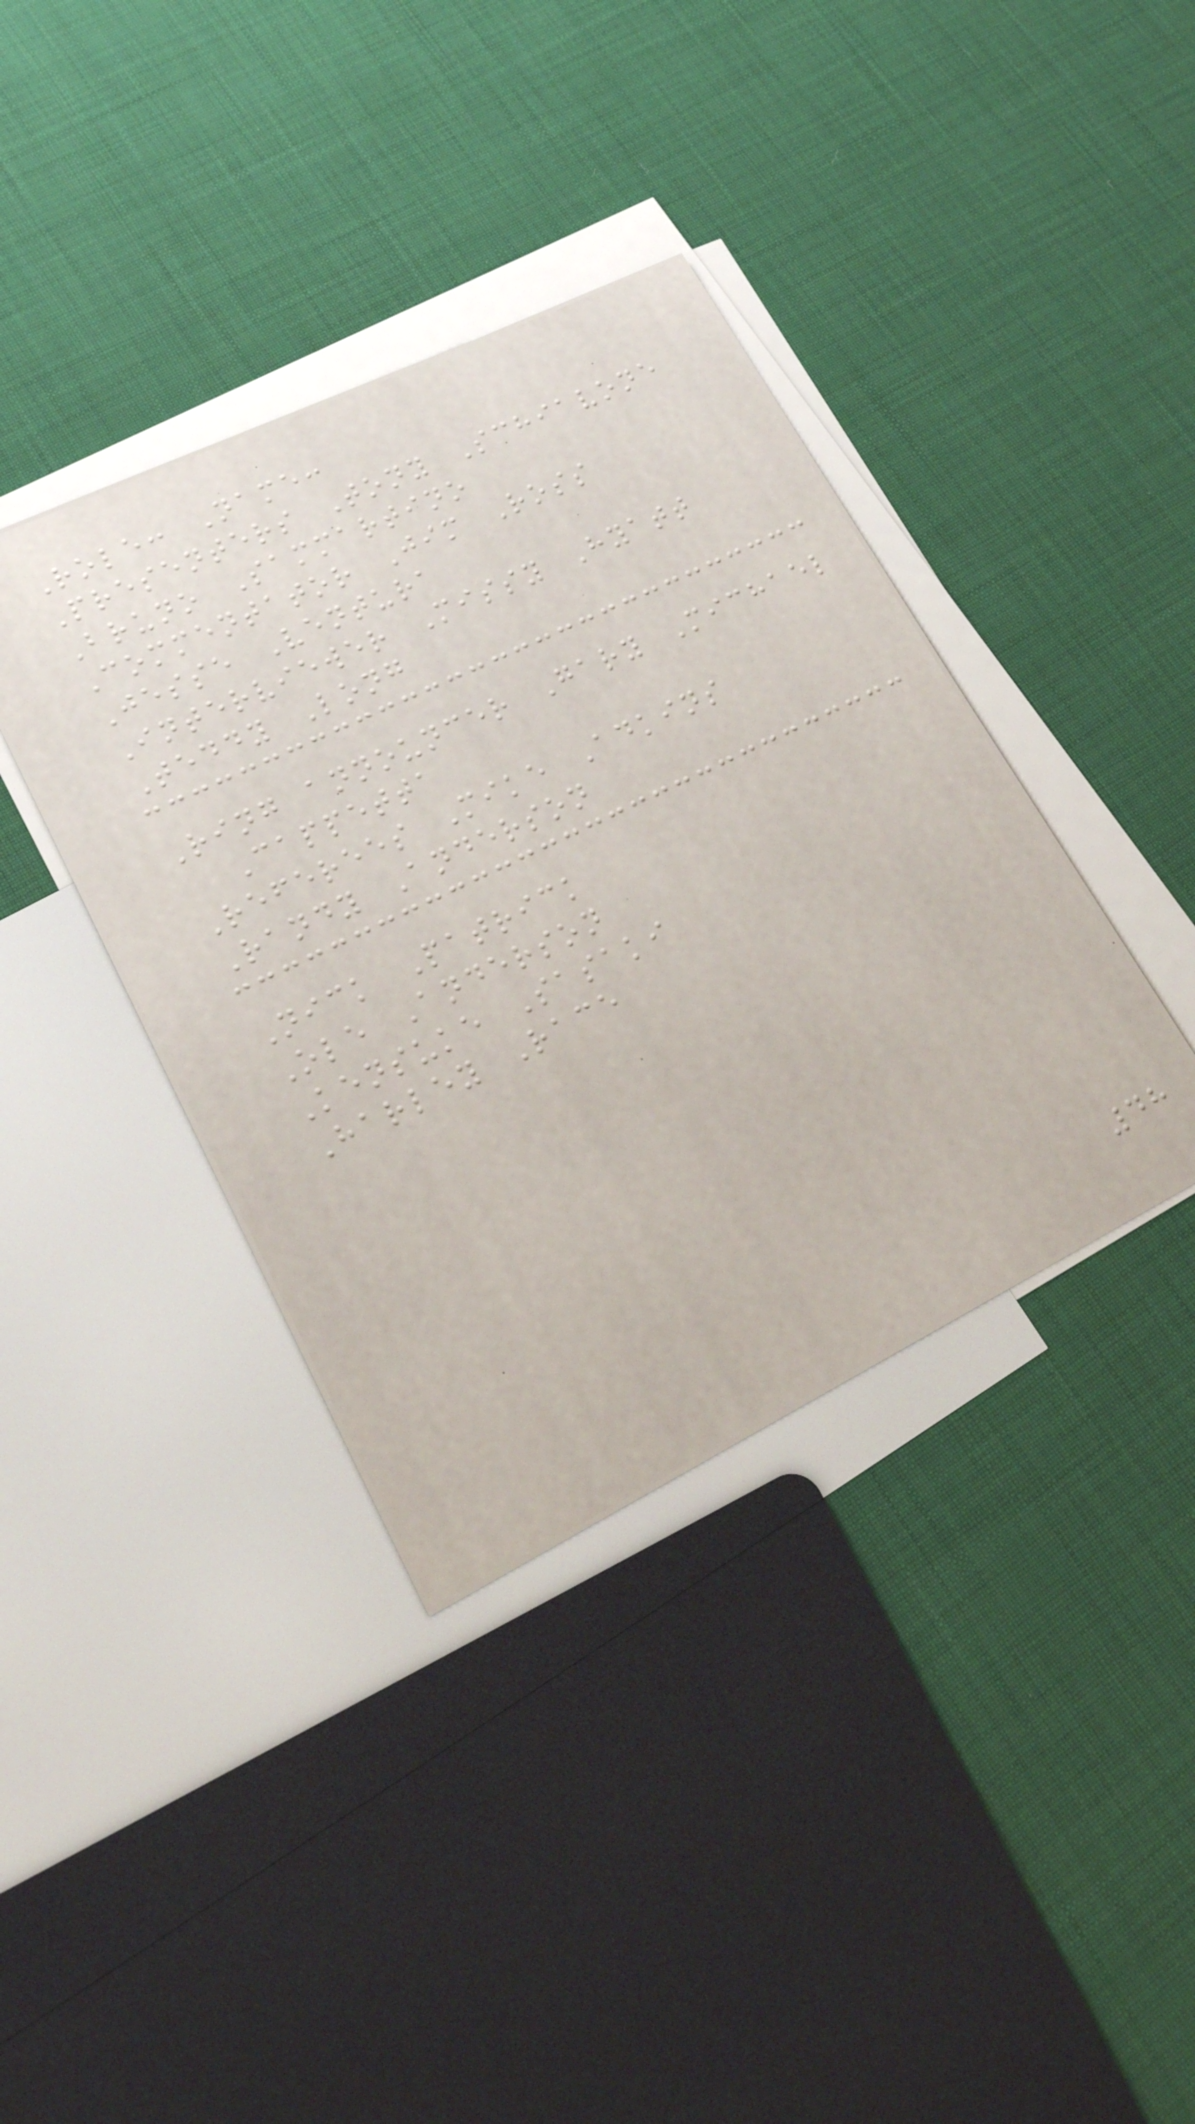Role: Name:
Presenters Tony Schiavone
Bruno Sammartino
Commentator Jim Ross
Jesse Ventura
Interviewer Missy Hyatt
Teddy Long
Ring announcer Gary Michael
Cappetta
Referees Mike Adkins
Randy Anderson
Nick Patrick
Ole Anderson
Kensuke Sasaki
Harley Race
48
